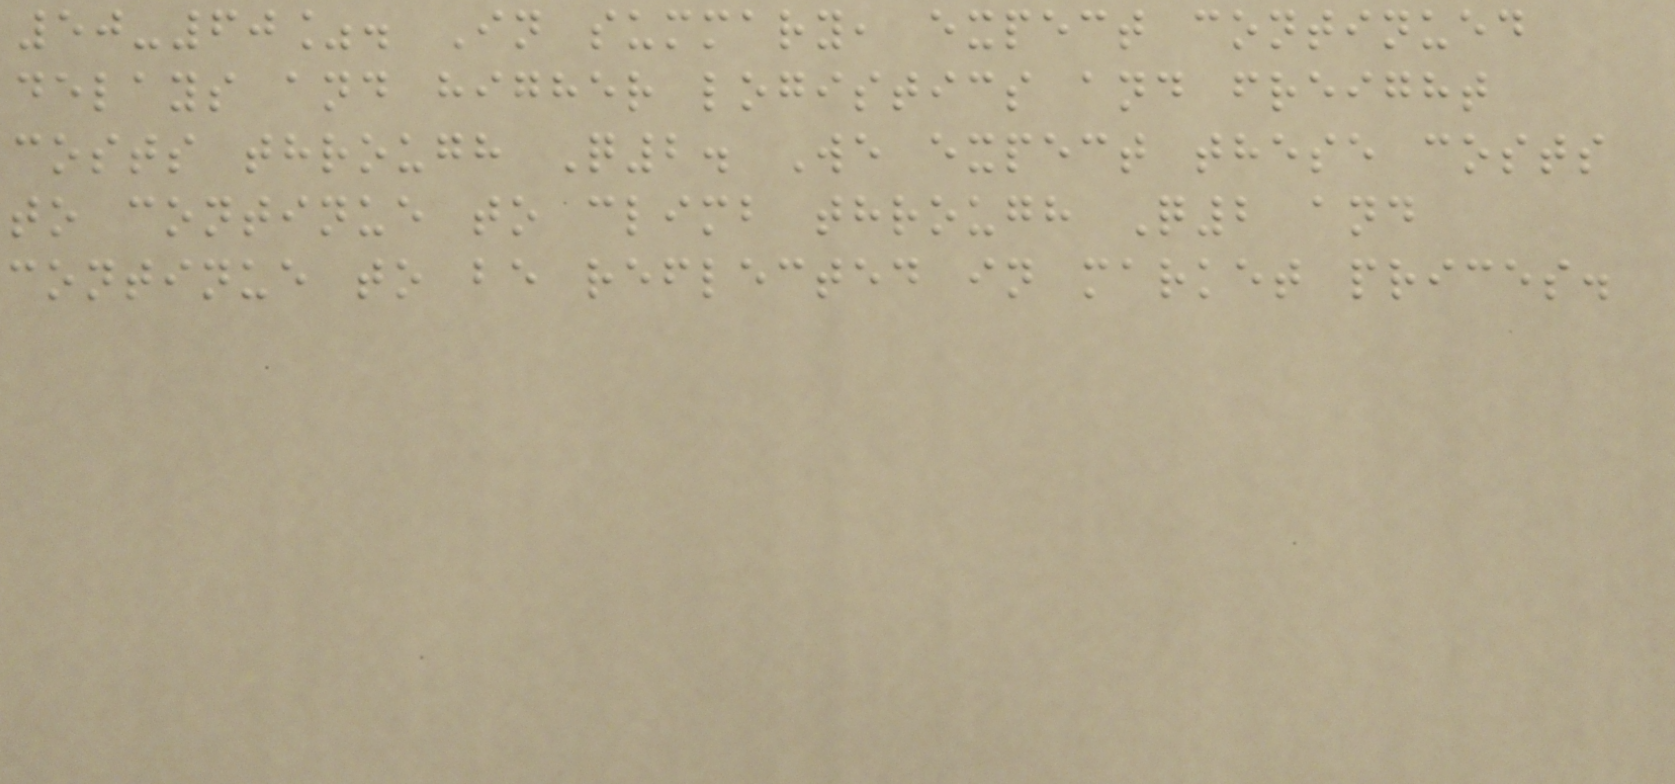50-60%. In summary, expect continued
delays and higher logistics and freight
costs through Q2. We expect these costs
to continue to climb through Q2 and
continue to be reflected in market prices.
